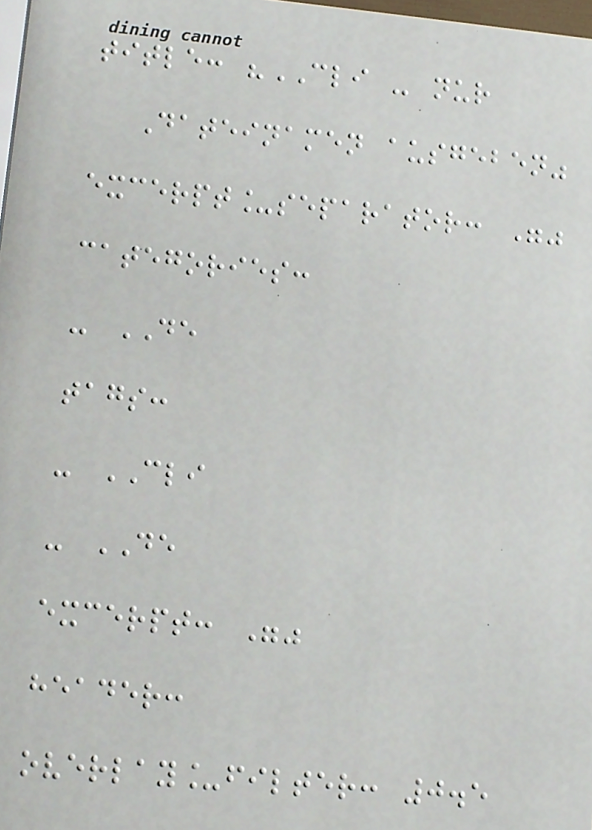title: "CLI - nur
Dateinamen ausgeben"
excerpt_separator: ""
categories:
- DE
tags:
- CLI
- DE
excerpt: ""
header:
overlay_filter: 0.5
